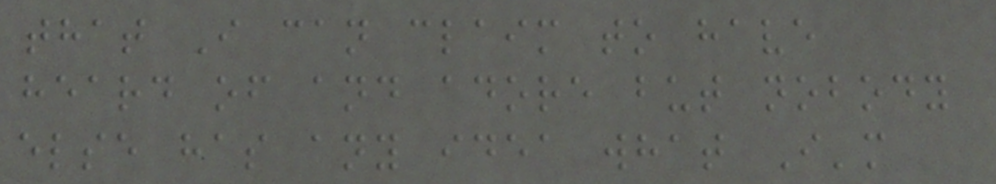that I can claim to have
heard of and adore but nobody
else has any idea what I'm
